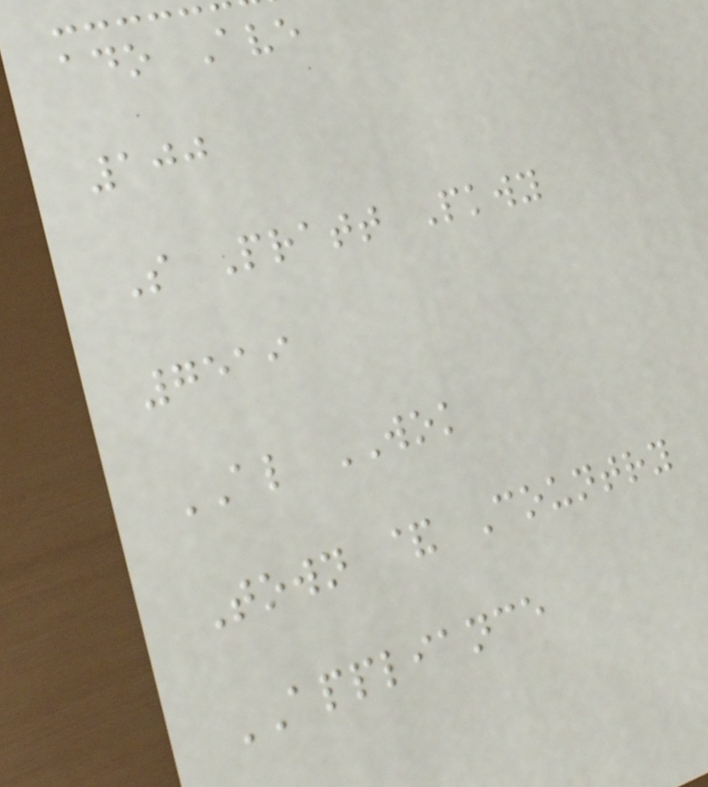ado Ave
100
S Pratt Pkwy
7519
AL WOK
Town & Country
APPLIANCE
